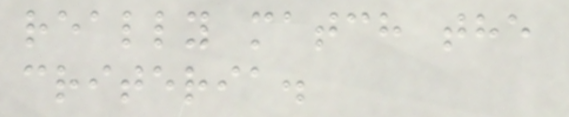really match the
criteria.
